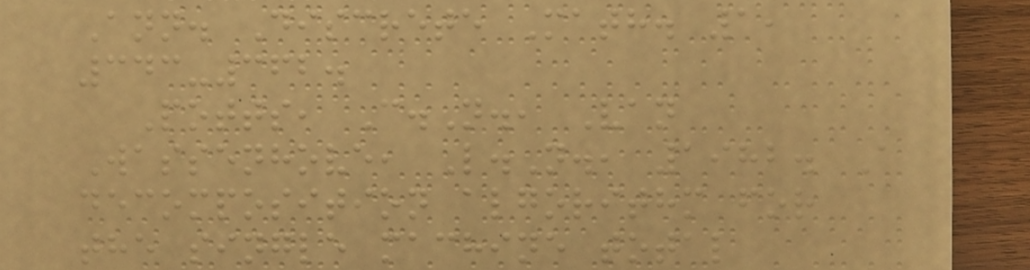Ann. Discrete Math. 1,
343-362.
Potts, C.N., Van
Wassenhove, L.N., 1982. A
decomposition algorithm for
the single machine total
